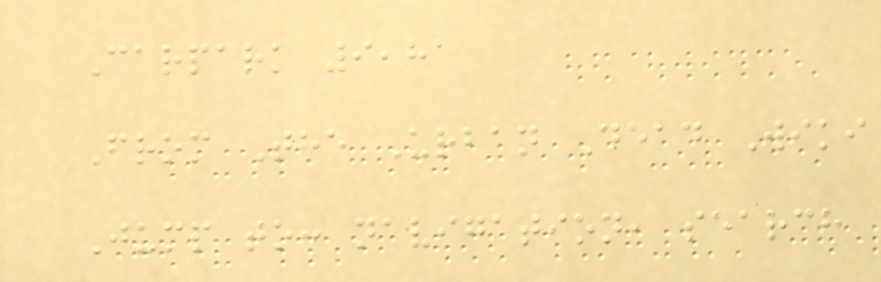Carpark 9,81
From The Urban Dead Wiki
Jump to: navigation, search
